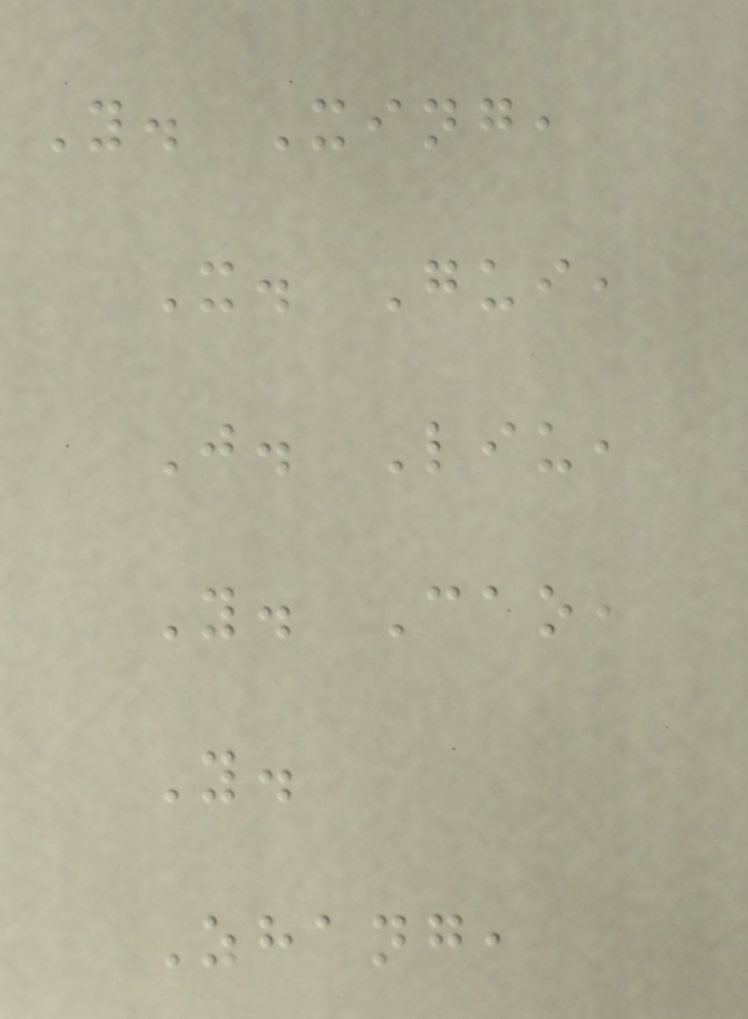Y. Xing,
X. Gui,
J. Liu,
Y. Cao,
Y.
Zhang,
